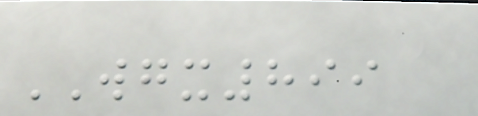WGX899
